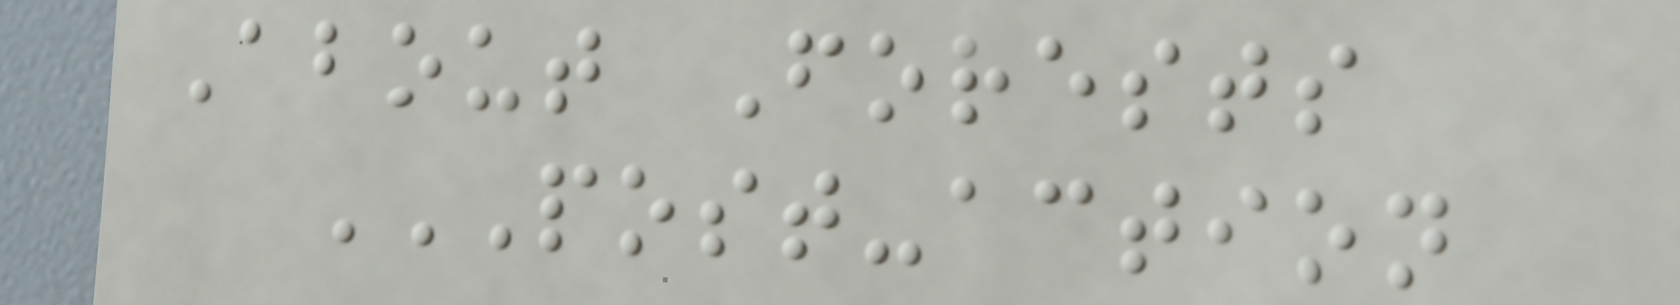About Forests
POST-ACTION
